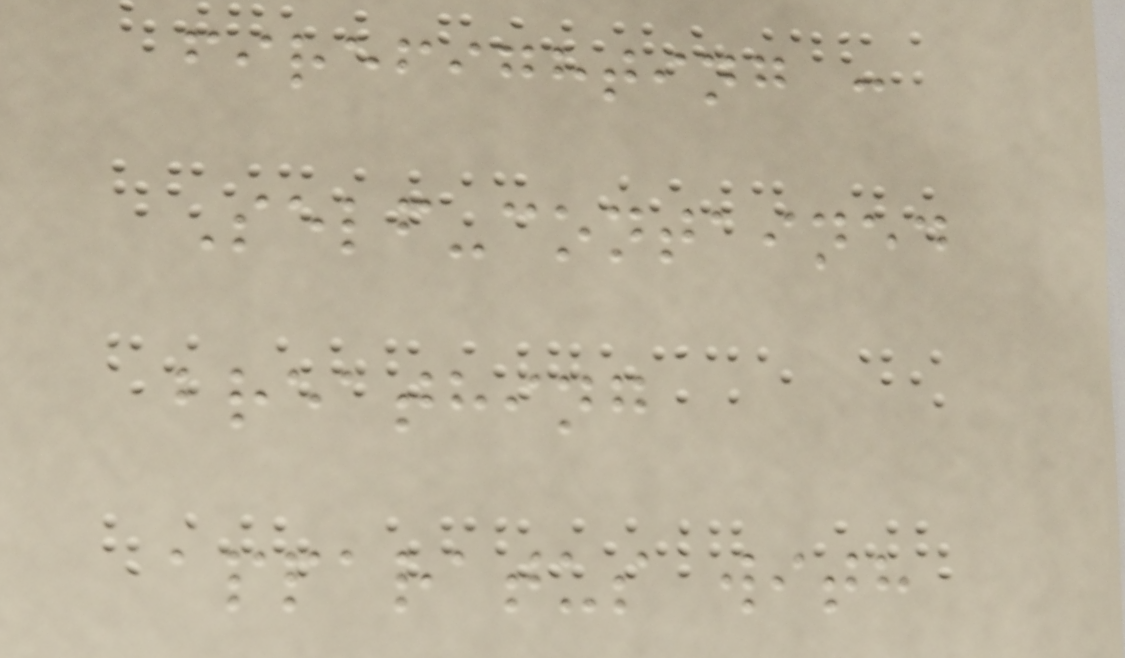firefighting :
Self-contained
breathing
apparatus with
